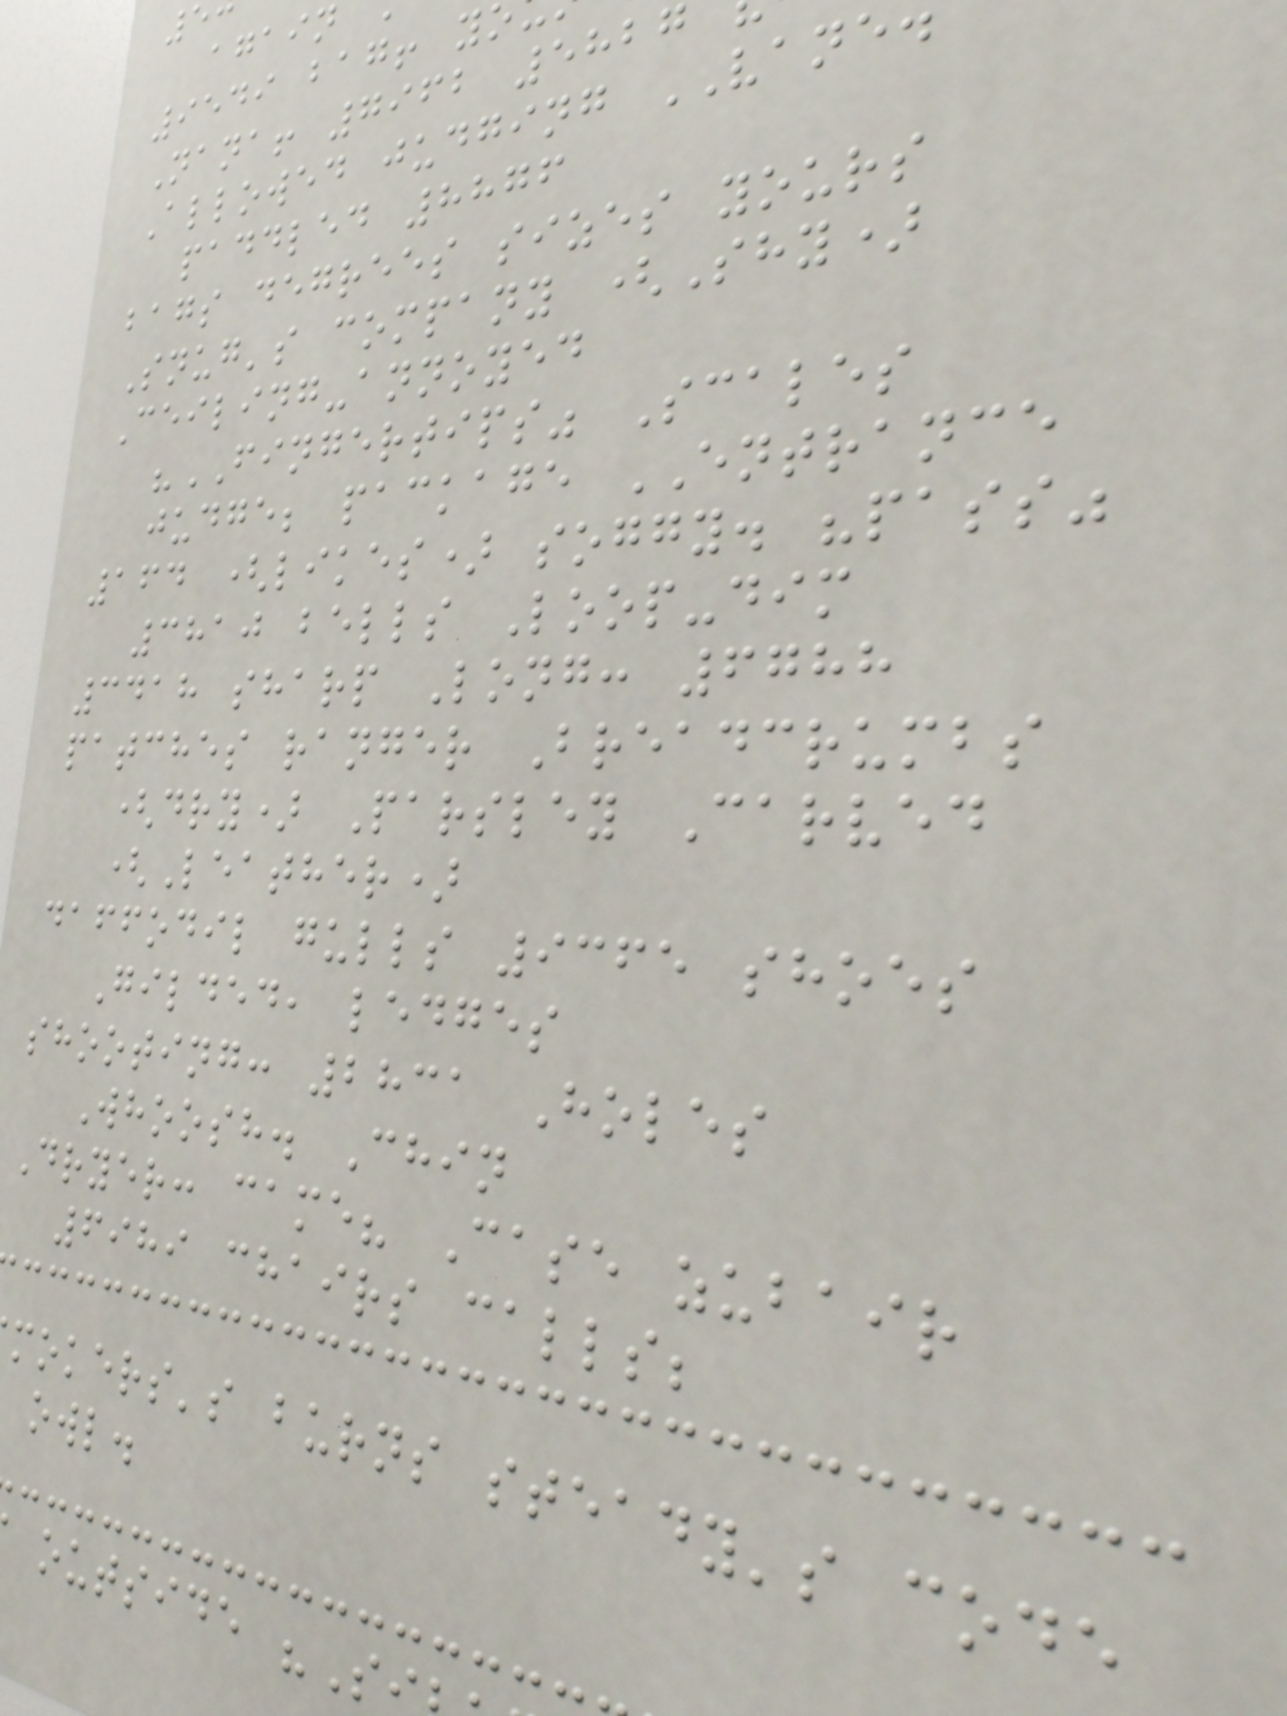again
9549 bag! y
Nana! 7962 5827
Allowed judging VANE
paddled 8876
bags degrees sizes yours
Snug's company (Shy)
Ceiling-annoyed
"FINGERTIPS" Scales
judge; package ENTRANCE
164 (likes) soggy. "pass"
3810 bells Loop-dim
3418 sharp Long: 6788
patches ranger Breadcrumbs
(dry) Parsley Carved
(Leather)
daffodil gulls 9365 shoes
Gilded, ledges
shooting: 2831 Holes
Whoosh. Chin
Dryer: came? Case zubair
6989 chairs calls;
mokers's burns steady's code
owl.
outside "S
